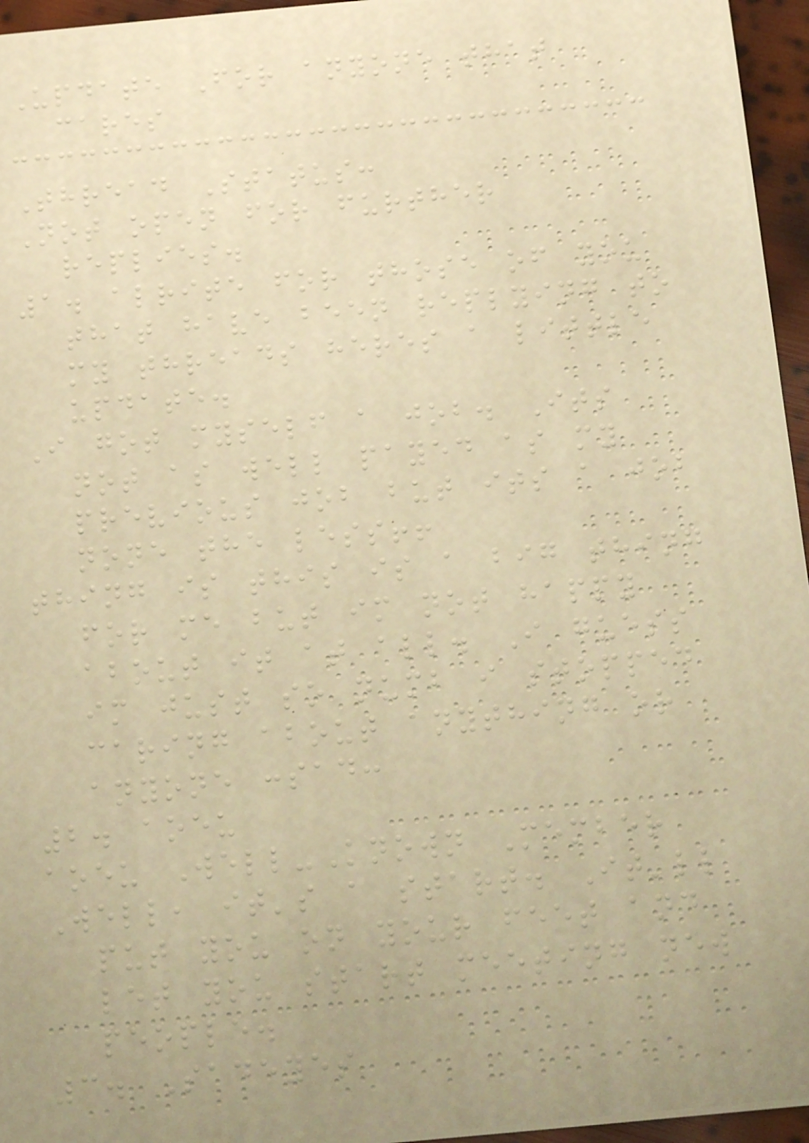Update For anyone that
cares
Thread Status:
Not open for further
replies.
1. alrite for those of you
that have been replying to
my threads heres a little
update.
I got myself a job. Its
not as well payed as my
previous job but its a job
none the less!!
thing is this is a big thing
for me but im not happy
about it at all. I guess
im just so numb i stopped
caring about anything or
anyone :sad:
2. aoeu
aoeu Well-Known Member
Well, it's a start. It'll
put you on your feet and
let you start meeting new
people.
3. Sadeyes
